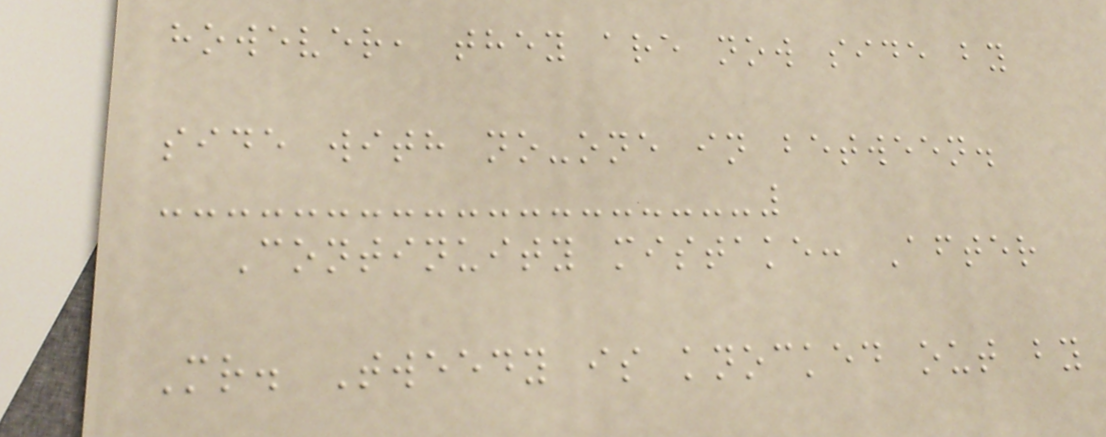however, they are now side by
side with no-one in between.
Continuity mistake: After
Mr. Tweedy is knocked out by
